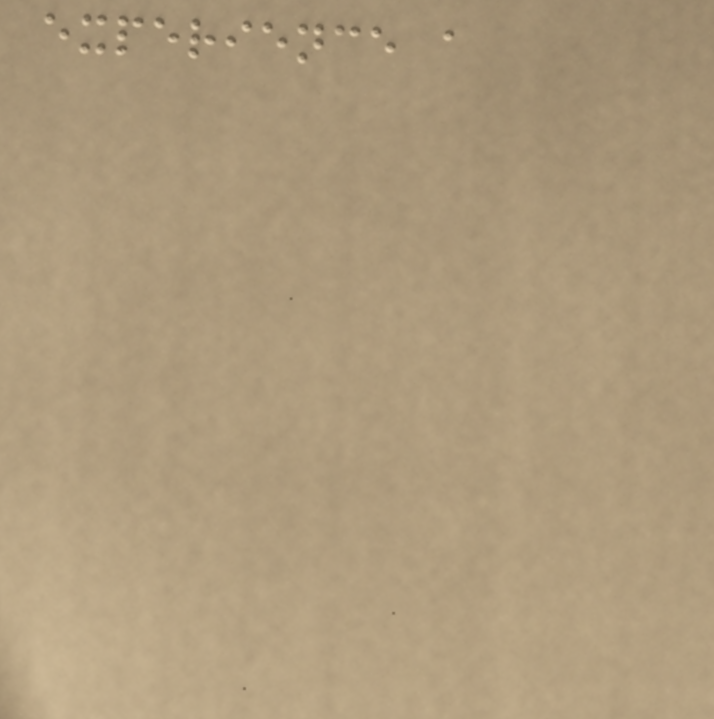experience a
